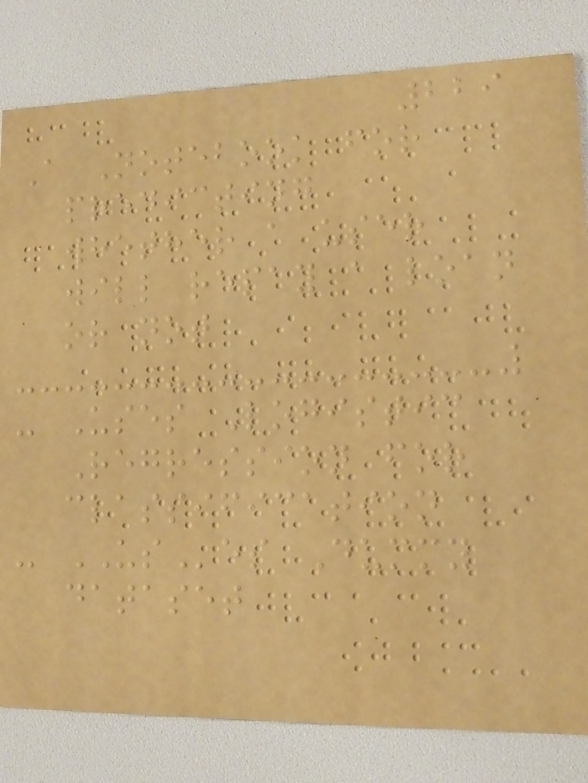229
A Notebook for
predicting
whether a user
will repay a loan
or not
- Uses Logistic
Regression for
classification
- USes Dummy
dataset
